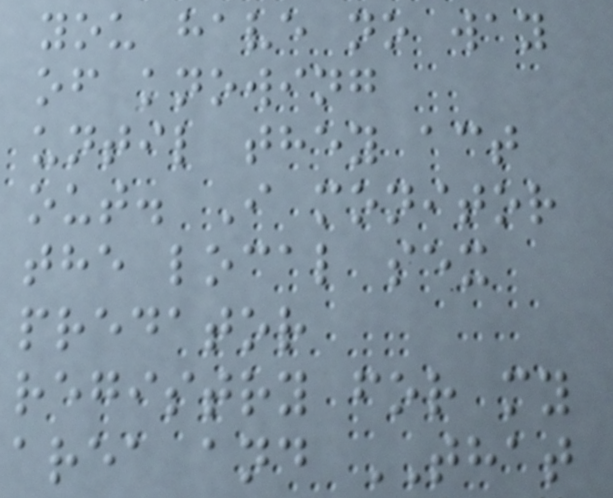you have no way
of knowing
until they act
out. I monitor
the local sex
predator
registry for my
area and THAT
